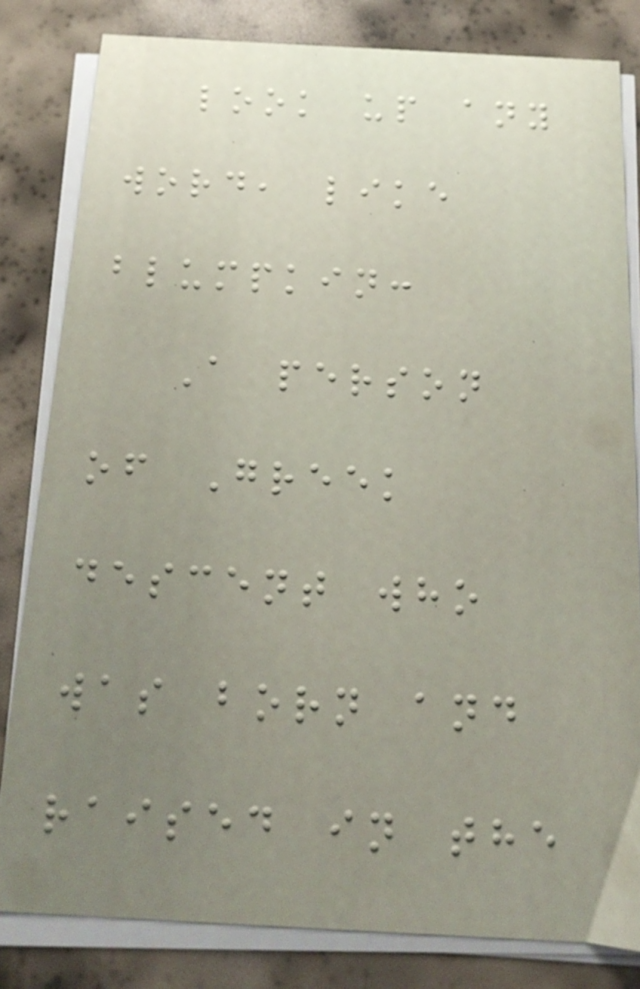look up any
word, like
blumpkin:
A person
of Greek
descent who
was born and
raised in the
